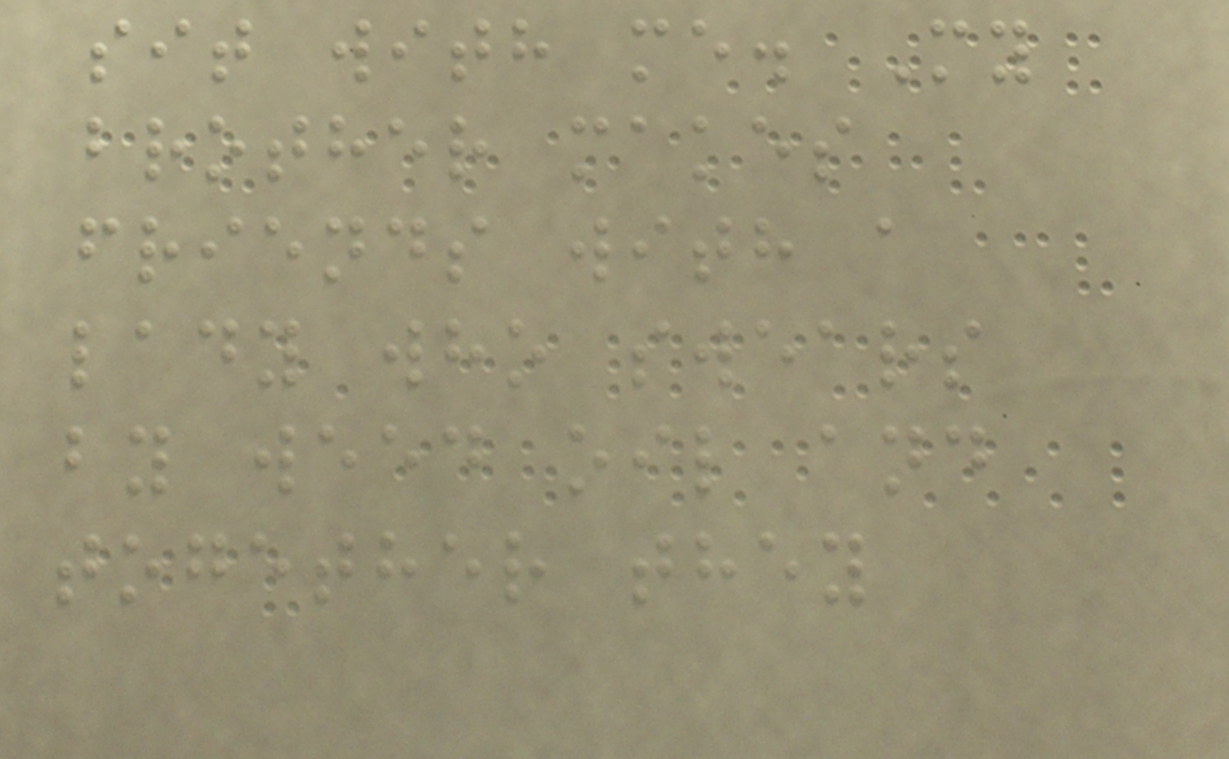sit with me. My
brother makes
friends with a
lady who swears
by weed oil and
together they
